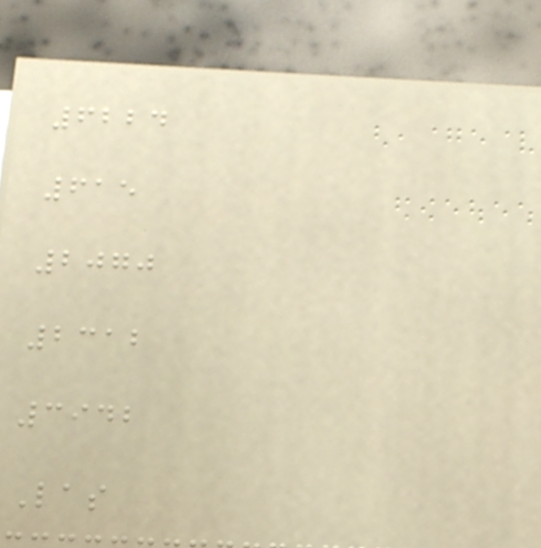6224
615
2070
2312
3942
Las
